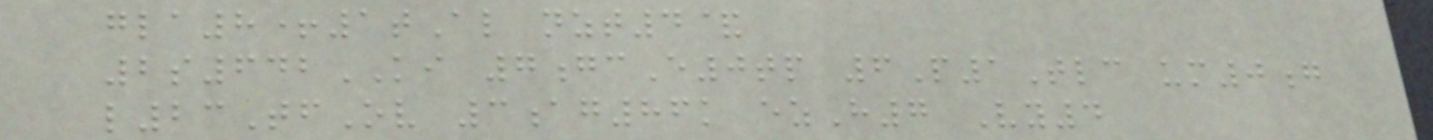gla8+1tAl nzt4&
2s642KI 7gcE0tp 6P1Tlc um0g
l23TfOv 3ag86k ezH7 Vy4
